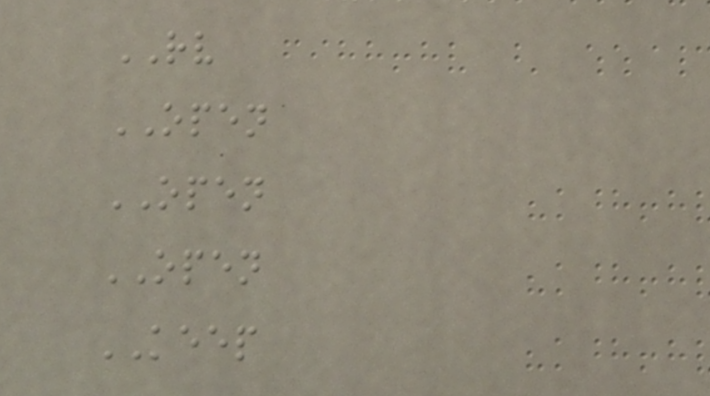RV
OPEN
OPEN
OPEN
KEEP
